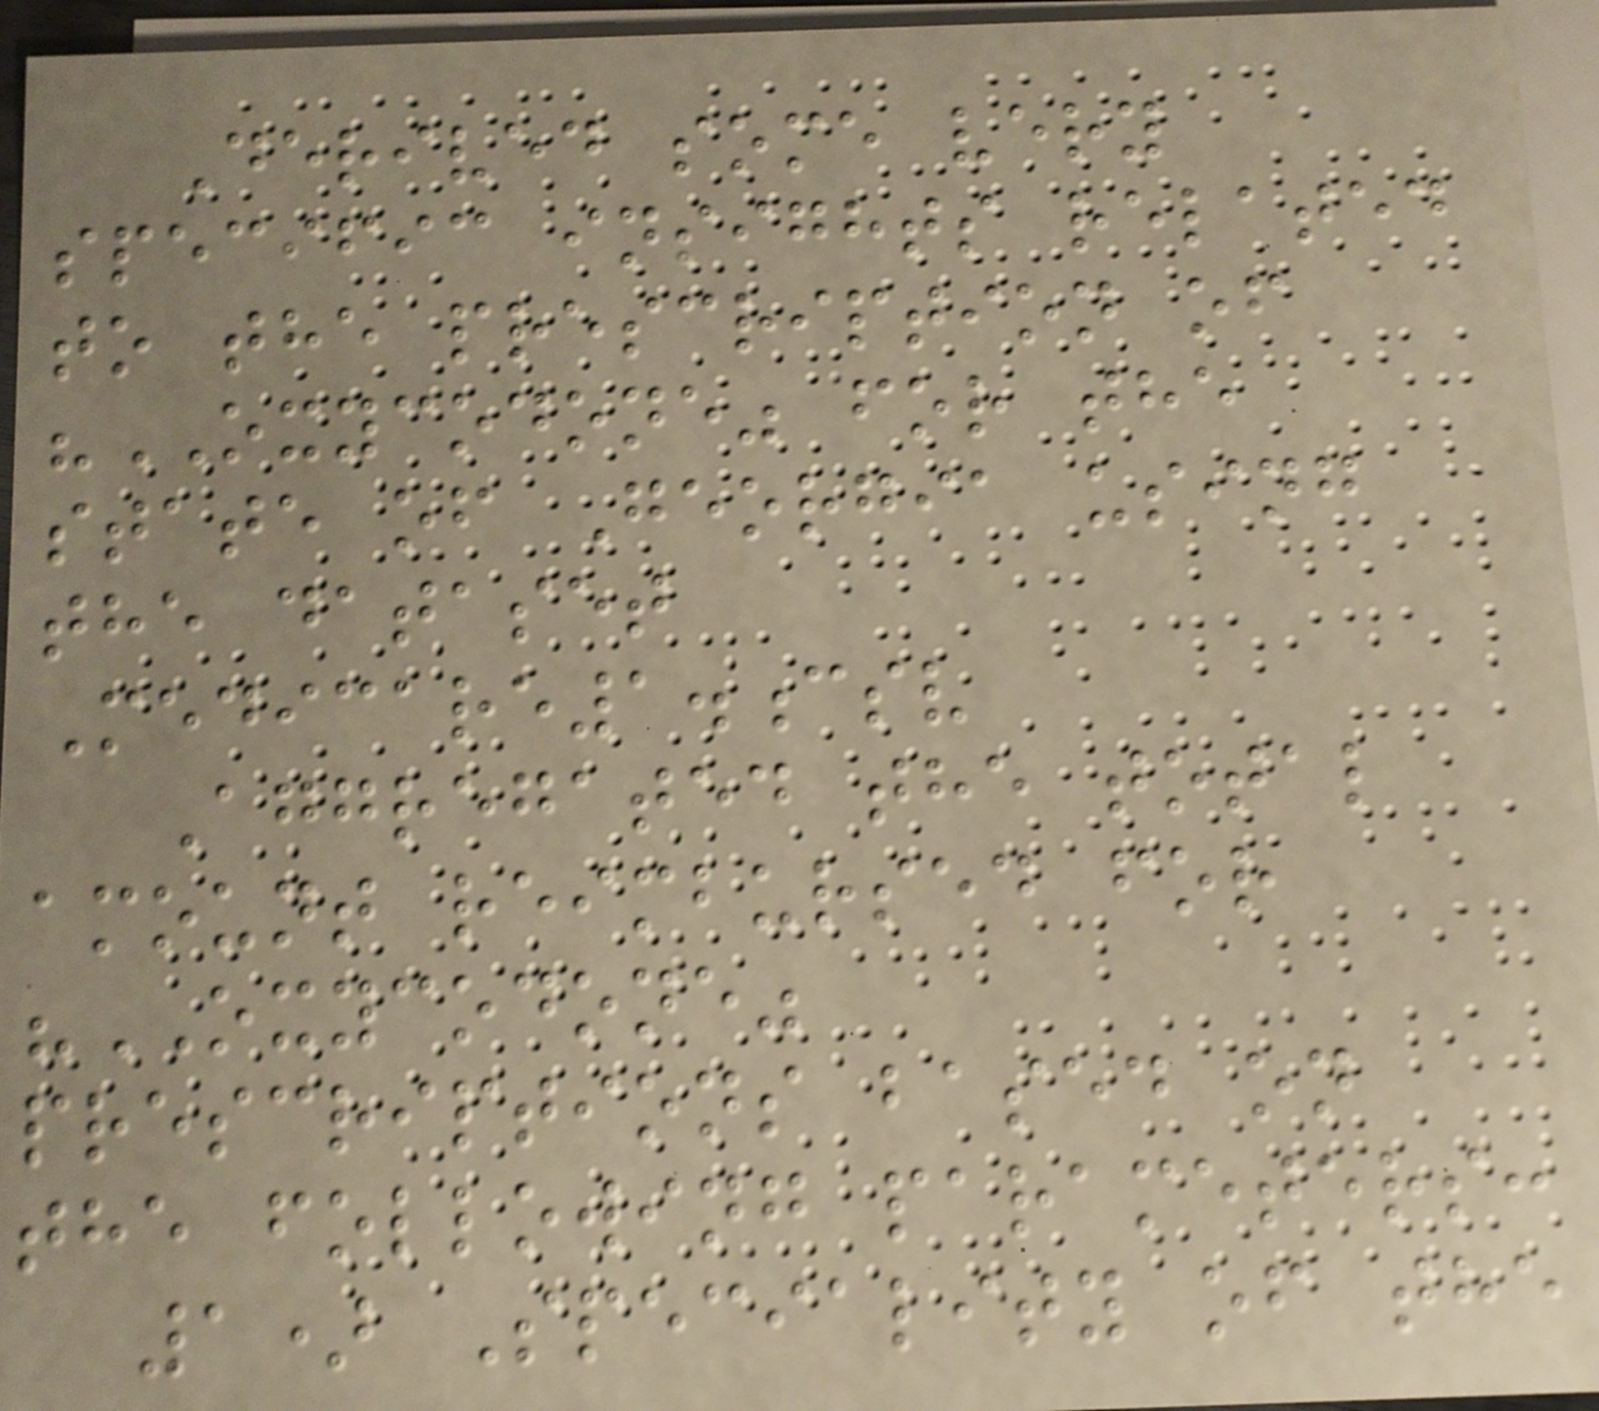Derived some very
specific insights related
to the prescription of
"OXYCODONE" for the
state of Georgia using
the dataset
Medicare1.csv
Aggregated the total
amount reimbursed for
"OXYCODONE"
prescriptions based on
the following parameters:
1) Speciality of the
